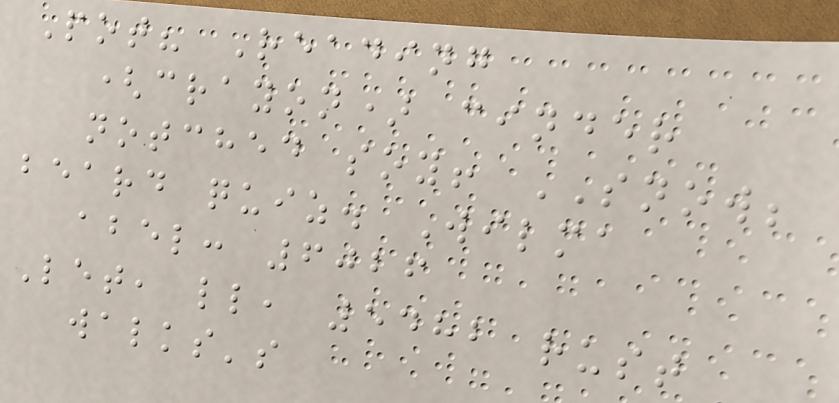Pot? Reading
(crayon) cinder
notched soy! SNOW;
beard quiz. Wilma
abel: 6026
Let, ll, 5482 rust
walks's
